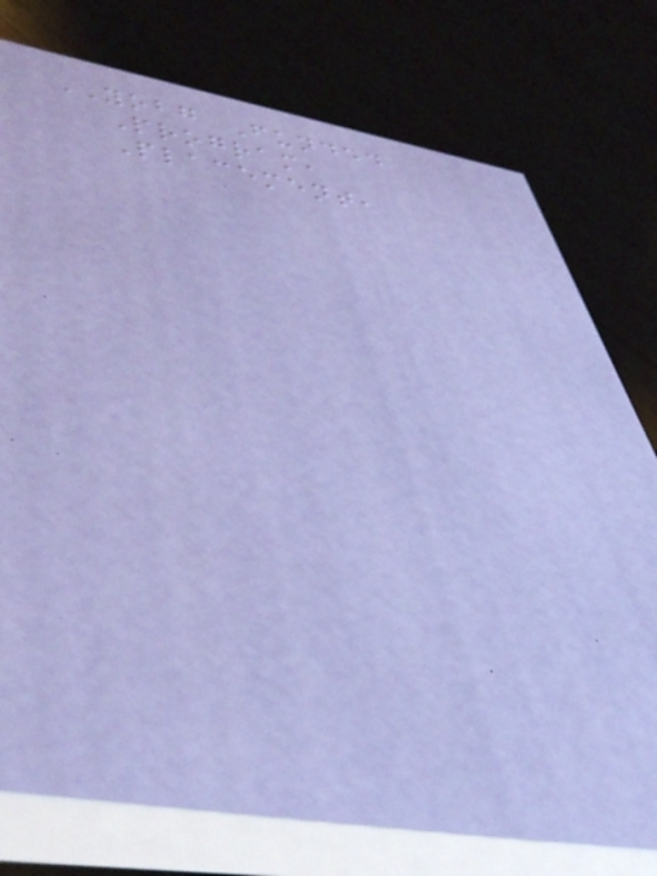YOBG Funded
Program,
Placement,
